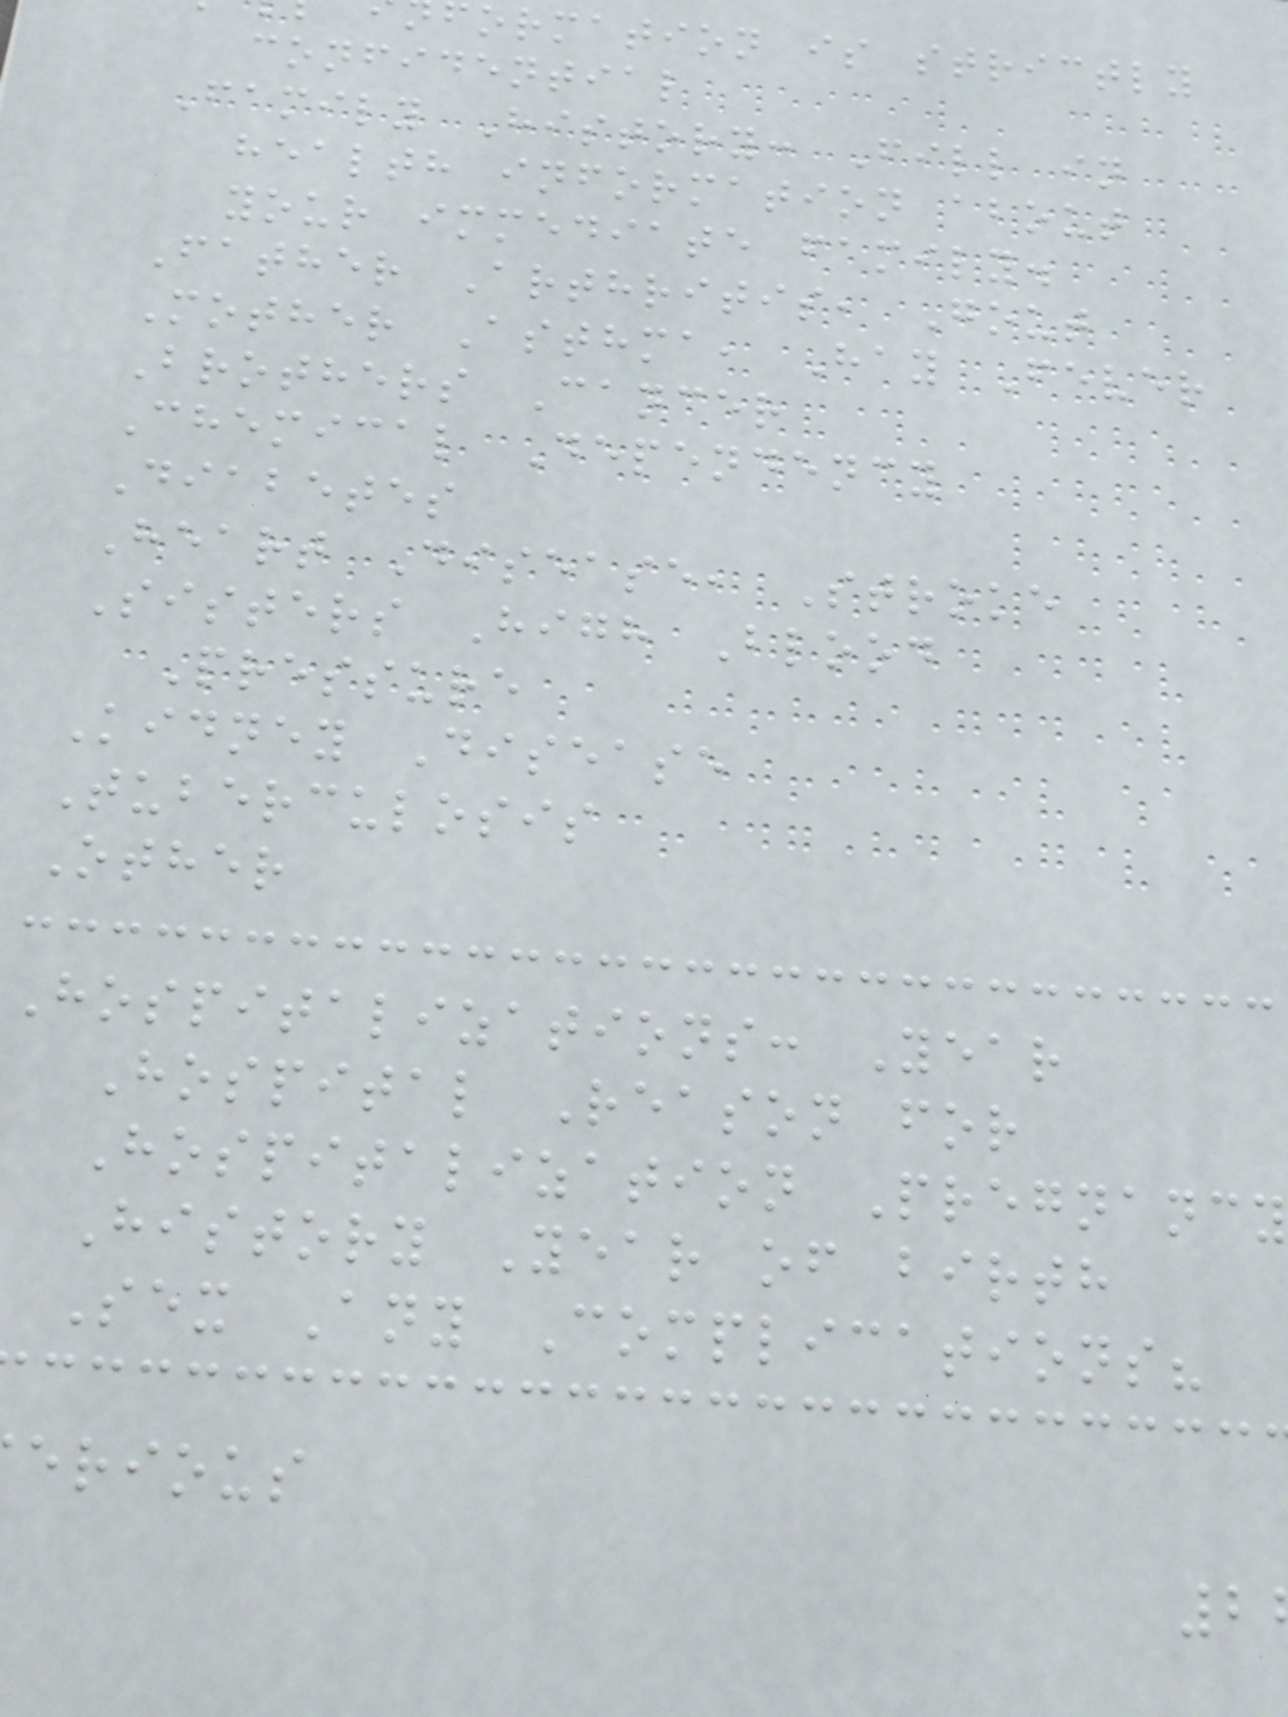ormation is strictly
confidential
Family History: Fill in
health information about
your immediate family.
Father Arthritis, Gout
Mother Asthma, Hay Fever
Brothers Cancer
Chemical Dependency
Diabetes
Heart Disease, Stroke
Sisters High Blood
Pressure
Kidney Disease
Tuberculosis
Other
Hospitalizations: Year
Hospital Reason for
Hospitalization Pregnancy
History Year of birth
Sex Any Complications?
erious
